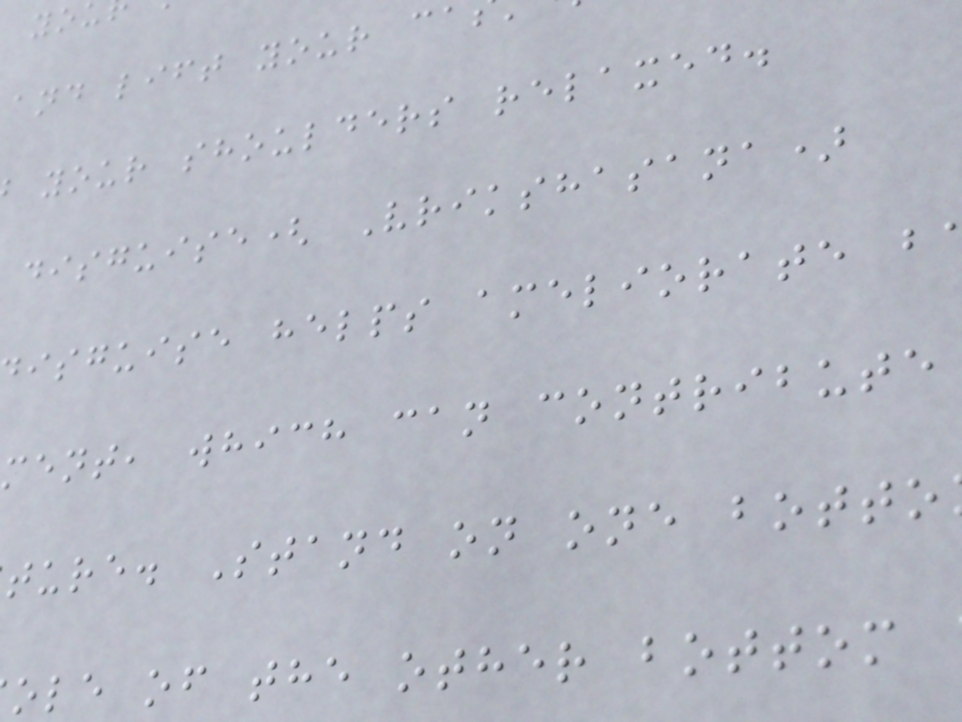and lift your ca
your shoulders relaxed.
disguise( Vrikshasana)
isguise helps ameliorate b
ment, which can contribute
ture. Stand on one botto
ole of the other bottom
